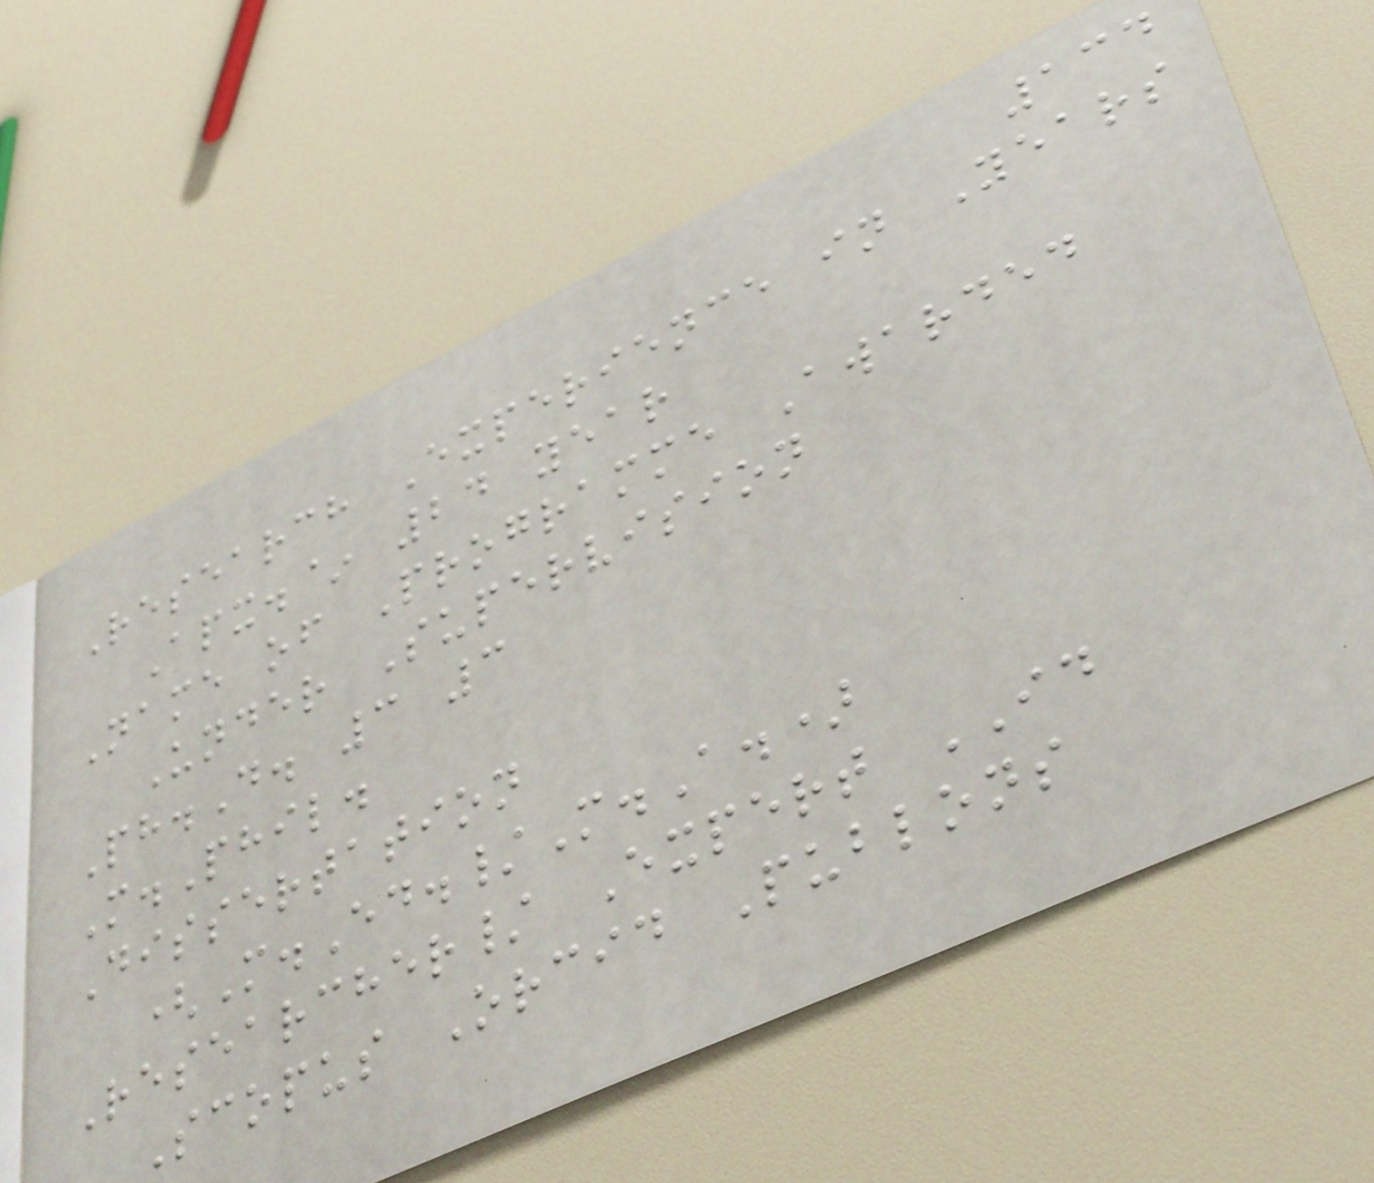134
Research Experience in Years
Apx.~ 24 year
Name of Programme Awarded
Under Supervision
Ph.D. 3 3
M.Phil.
Dissertation
(M.Ed./M.A.)
Researcher/ Expert ID
Scopus Orcid Publons
